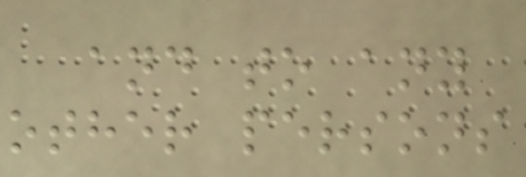and to any
other persons
